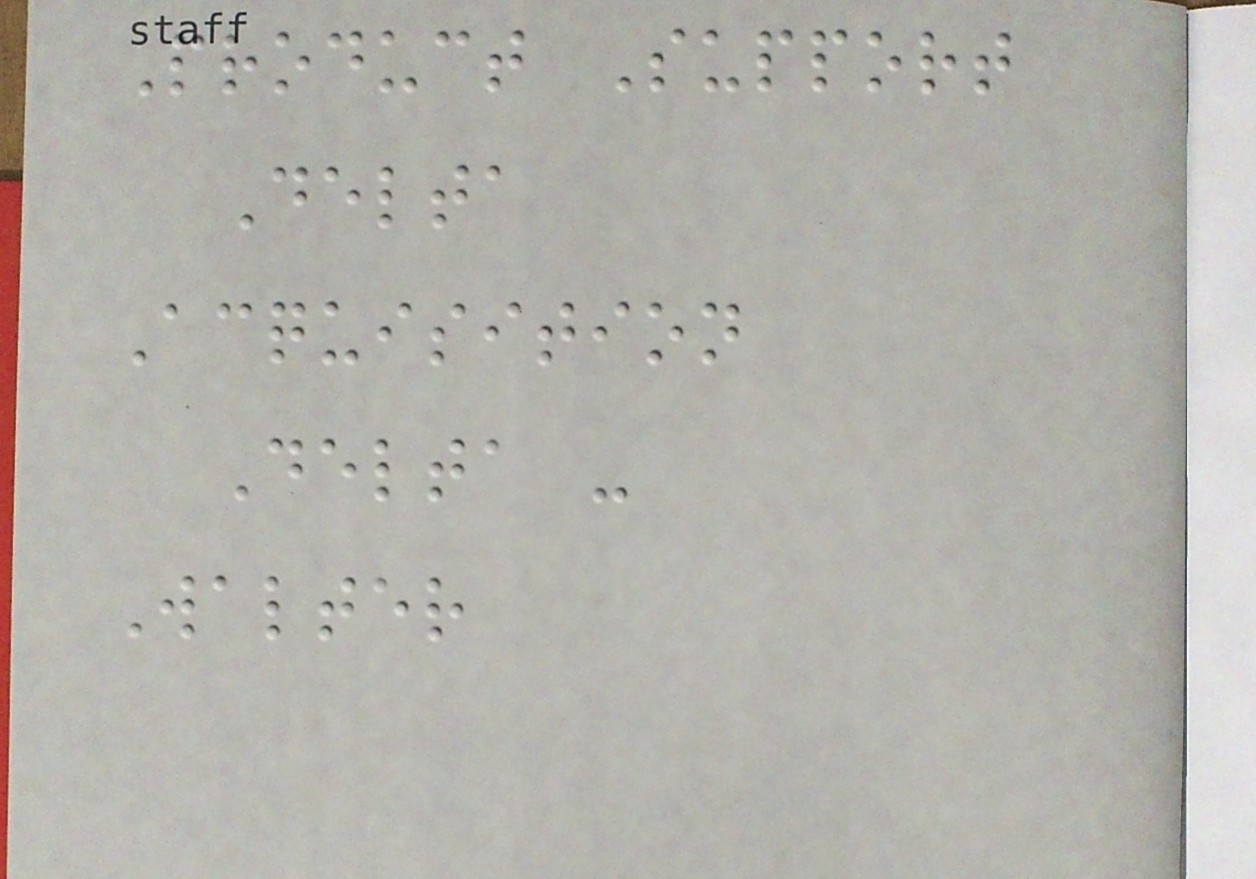Product Support
Delta
Acquisition
Delta -
Walter
